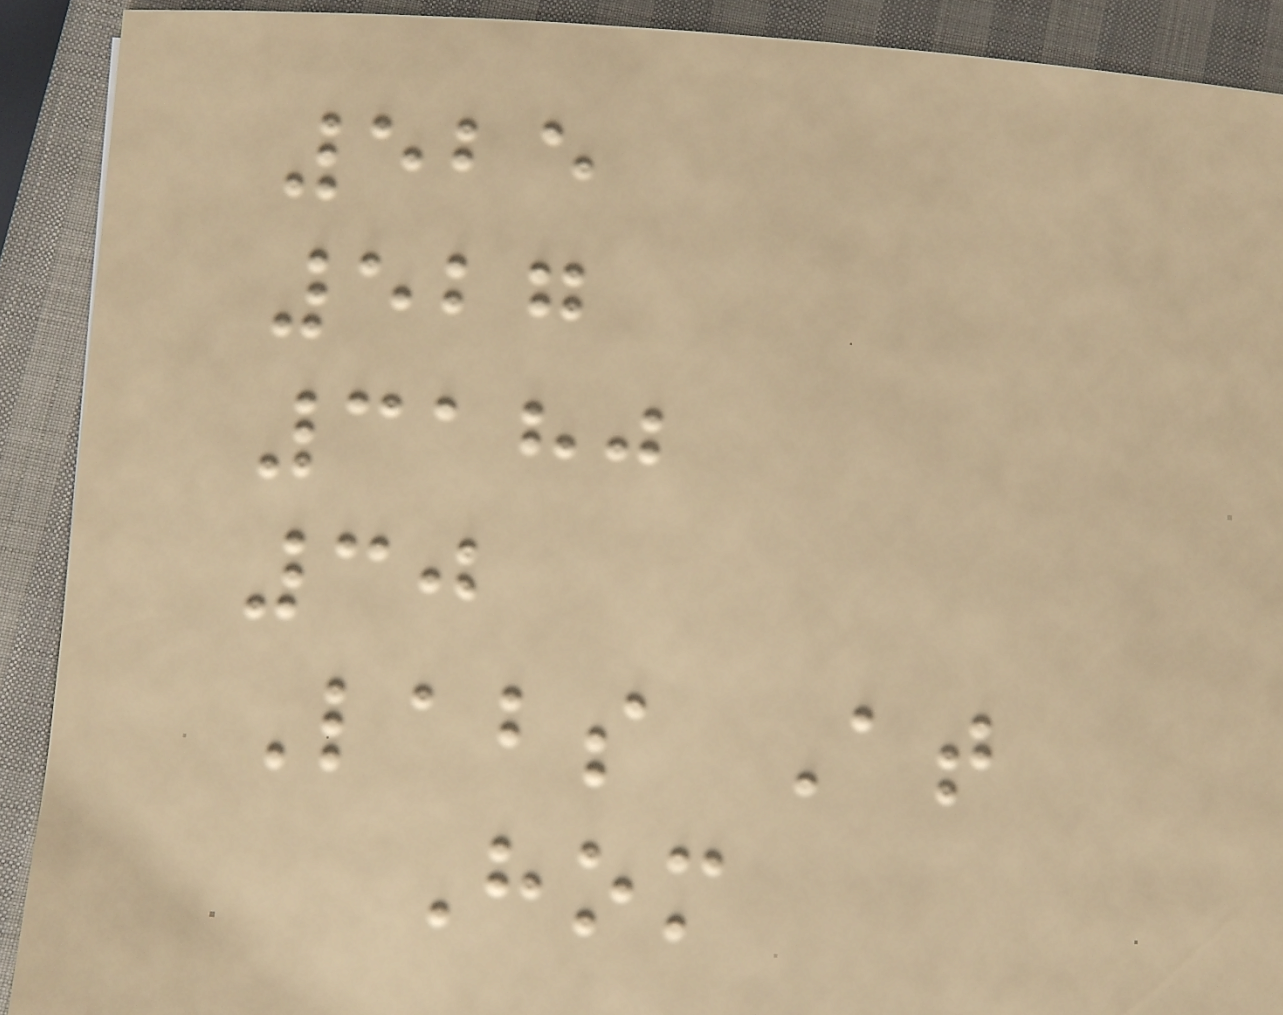525
527
3180
30
Labs At
Hom
